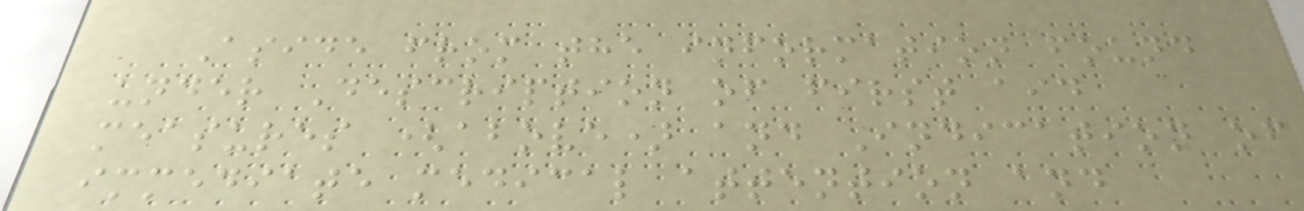Aside from the information found
under Description of first aid
measures (above) and Indication of
immediate medical attention and
